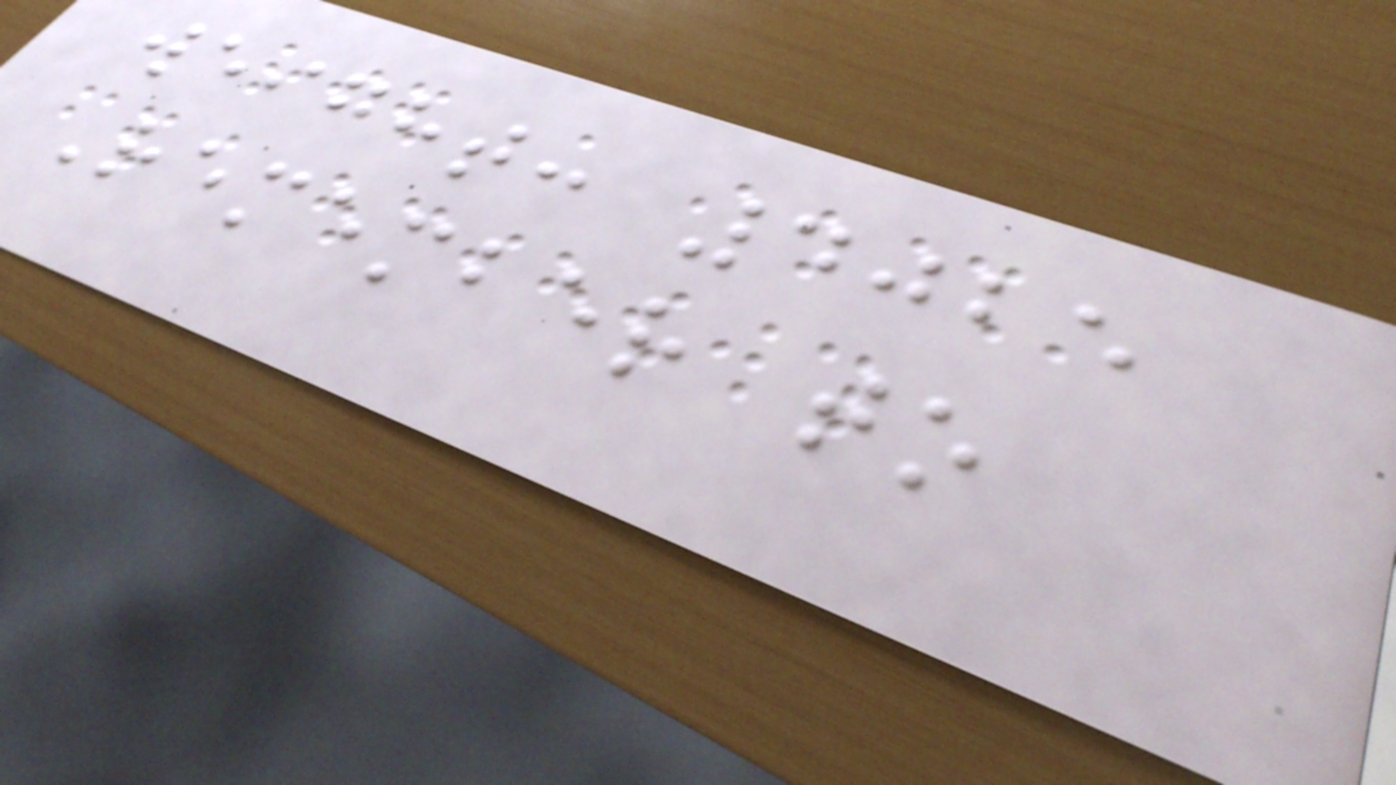weight: 4025
Remember to
